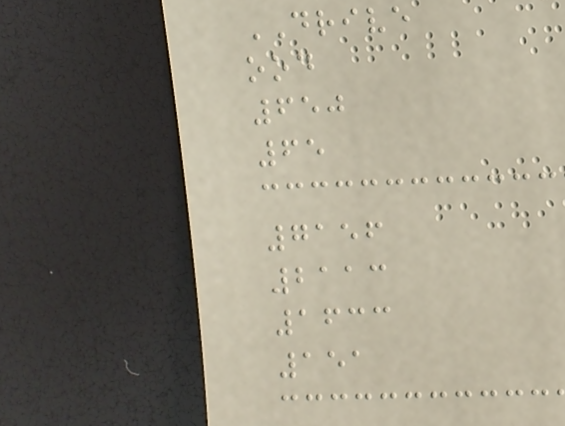DRIVE
ood
650
65
7156
2113
1633
151
